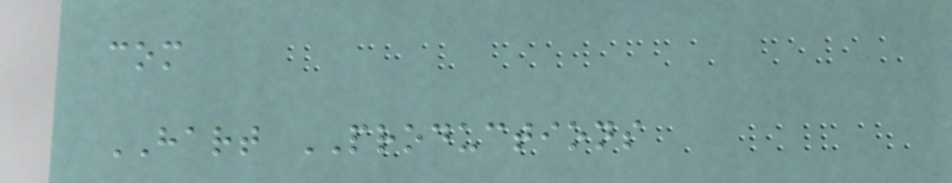com
HART PRODUCTIONS
